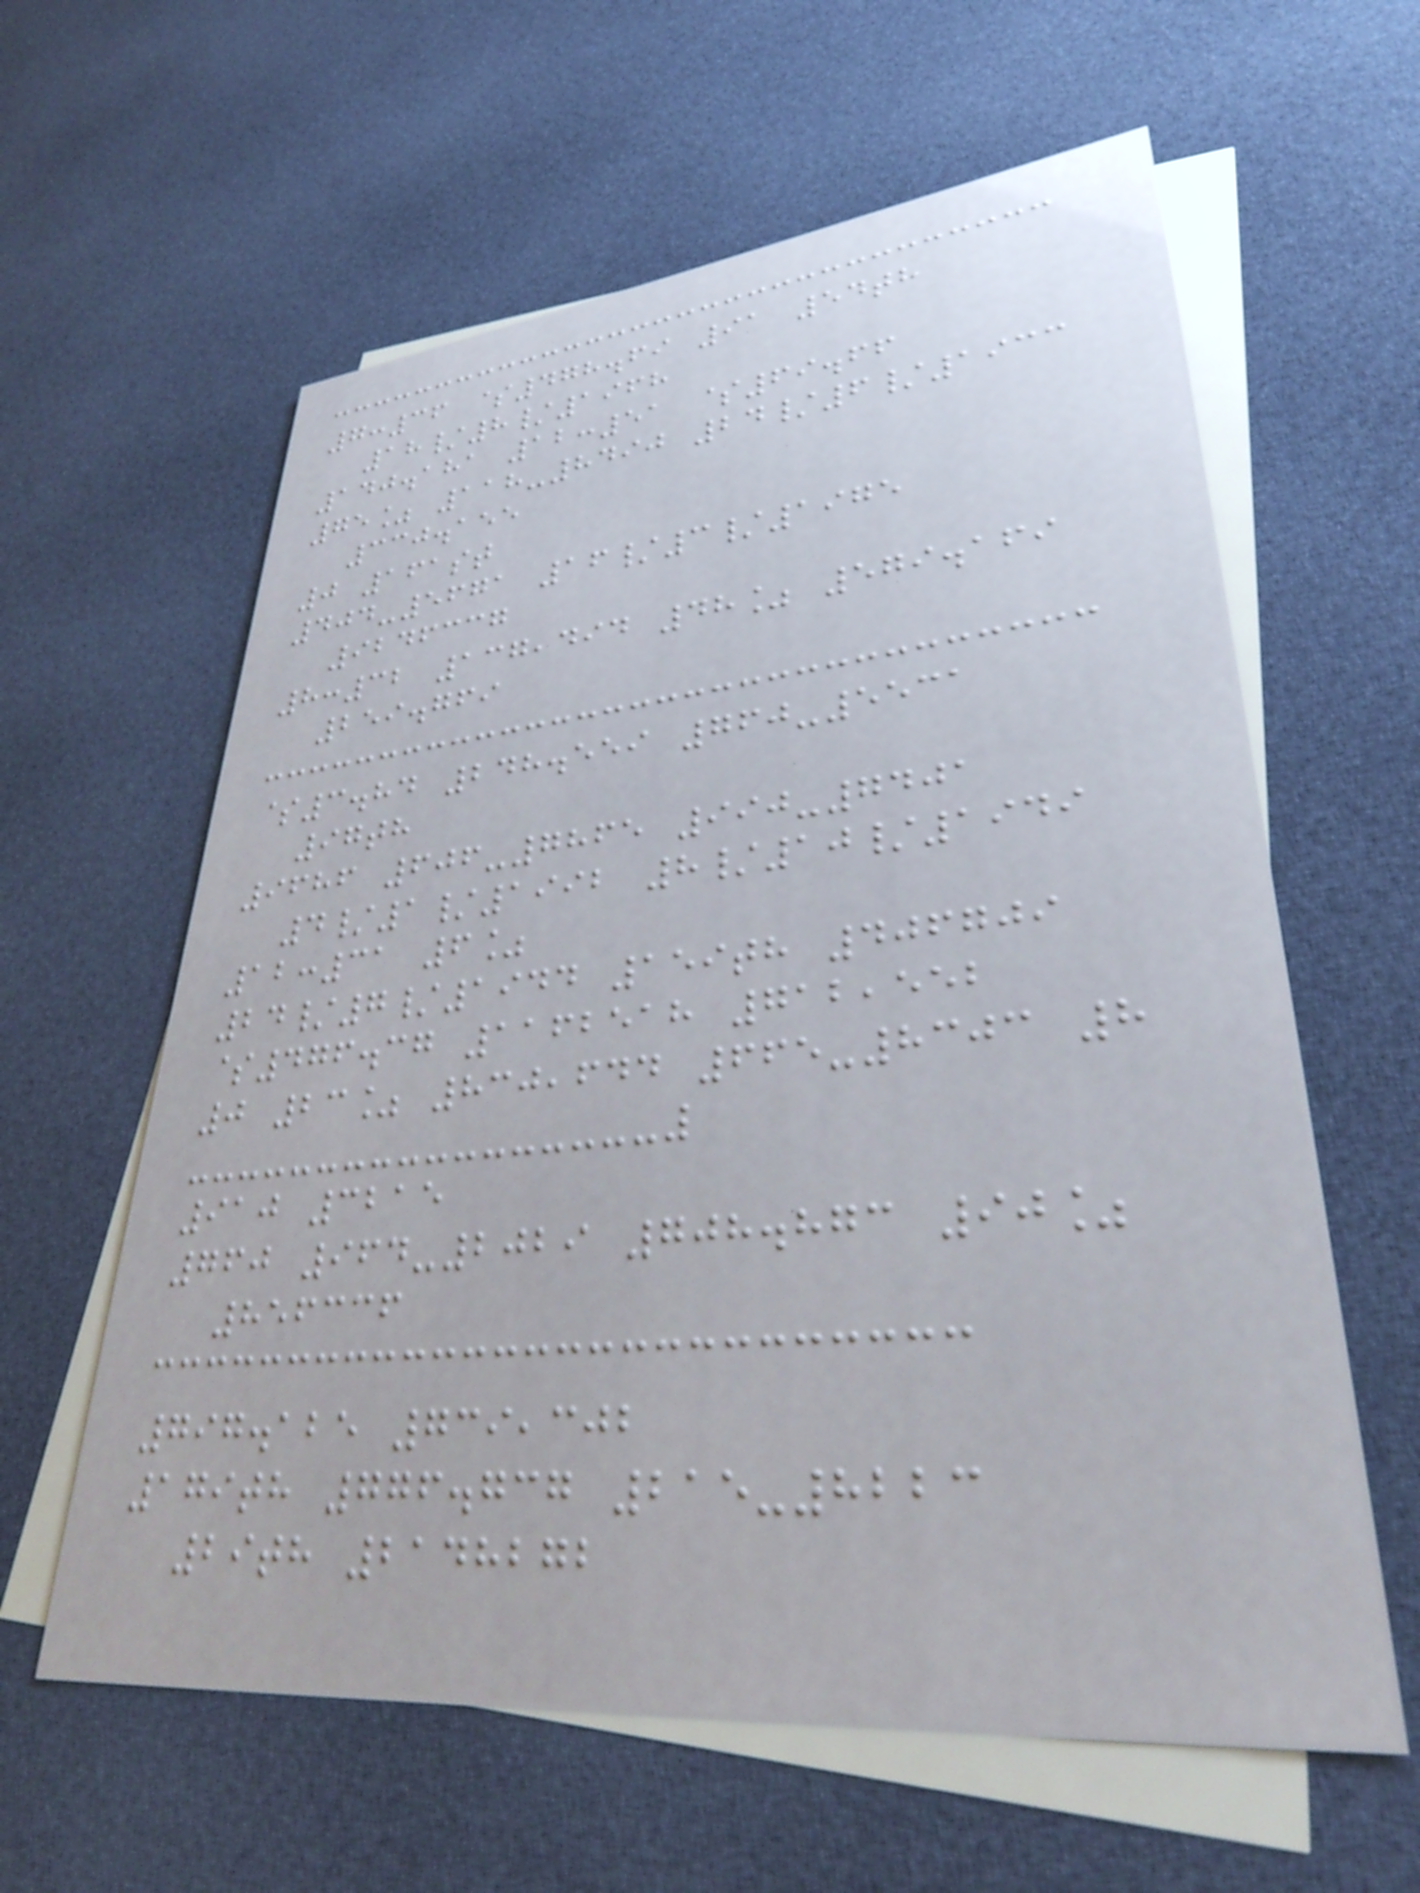7:36 $478.69 91 54th
18/8/1968
140.181 12:51 $69.66
75% 118-8490 24/6/1933
330.155
0 161st
404-5671 16/3/1975
9246337
8:32 137,494 48% 579.169
259.769
$3.84 248.559 760-5531
97th
9686 606-7865 990-7401
4/1/1992 8/10/1949
12:31 6%
24/7/1944 159th 406709
$476.37 1162518 712,552
0 23% 830,644 665-8303 8
910 3215
760 964-2029 708.873 90%
856336
797.125 739,302
179th 776.737 215-8223
29th 2148272
